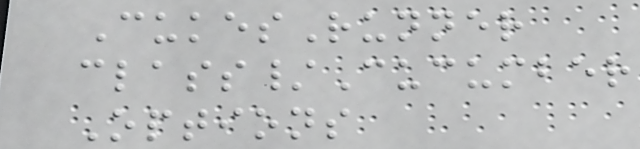CukesRunner
class/Cucumber
Options
